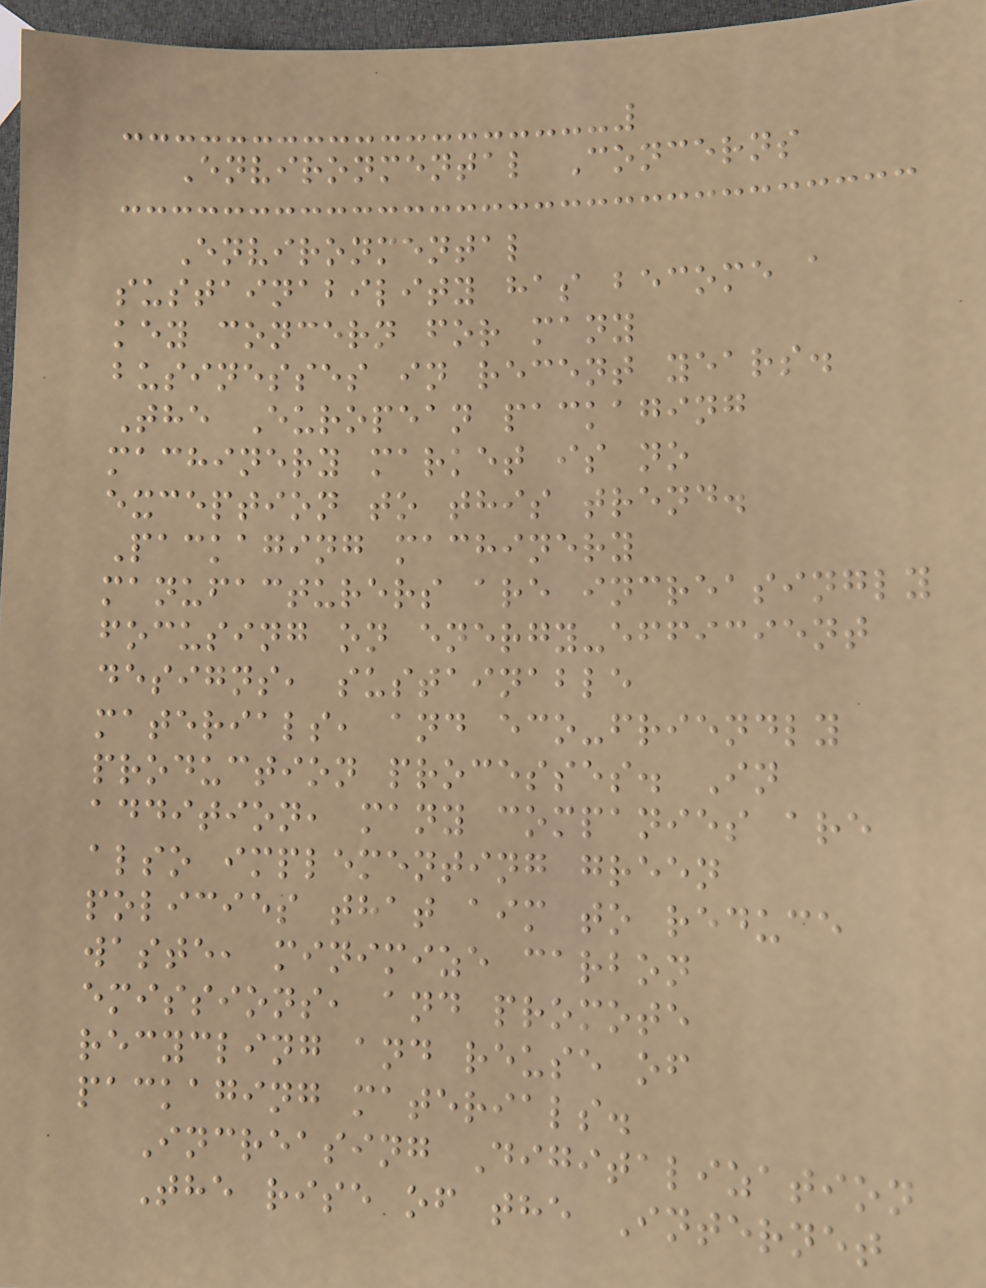Environmental Concerns
Environmental
sustainability has become a
key concern for many
businesses in recent years.
The European packaging
machinery market is no
exception to this trend.
Packaging machinery
manufacturers are increasingly
focusing on energy-efficient
designs, sustainable
materials, and eco-friendly
production processes. In
addition, many companies are
also implementing green
policies that aim to reduce
waste, minimize carbon
emissions, and promote
recycling and reuse of
packaging materials.
Increasing Digitalization
The rise of the Internet
